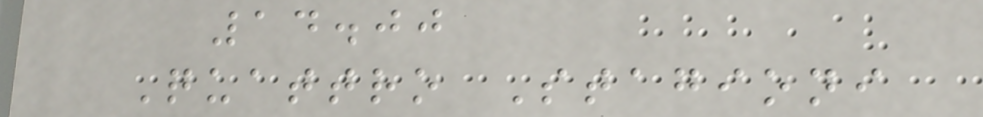14.00
Quattro Stagioni
